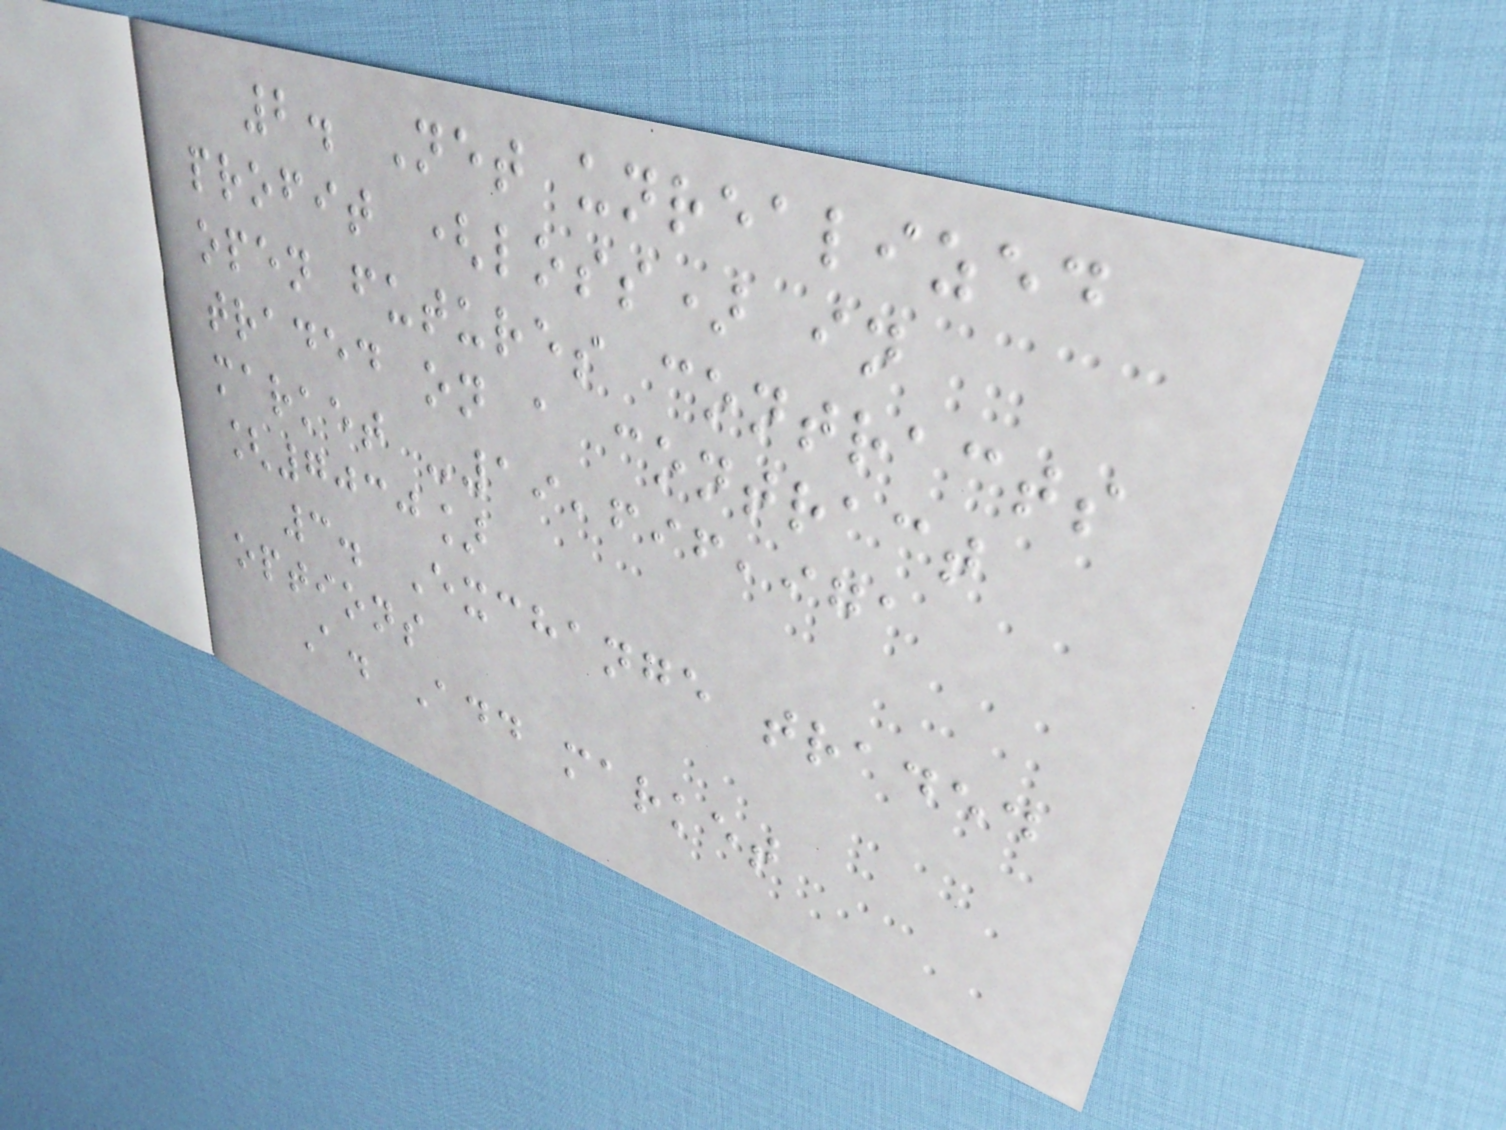2. Net unrealized
profit (loss) in
open futures contracts
traded on a contract
market -19,696,971
[7030]
3. Exchange traded
options
A. Add market
